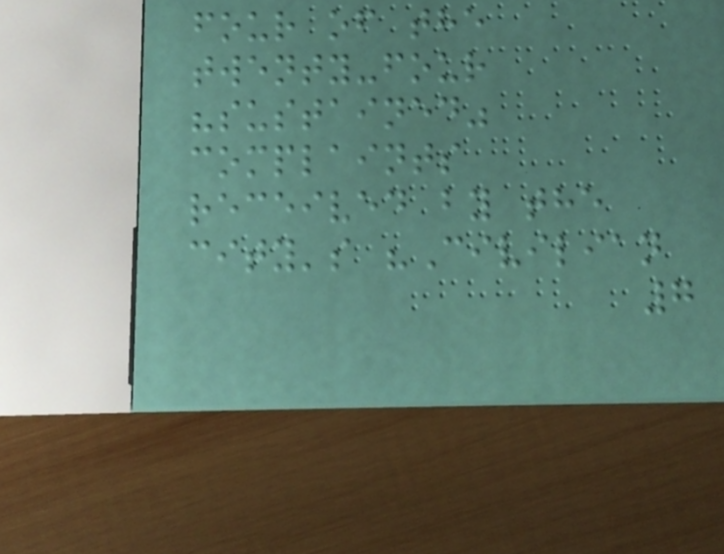four of the
twenty-four
"sustained"
complaints
received by the
city's "Civilian
7
